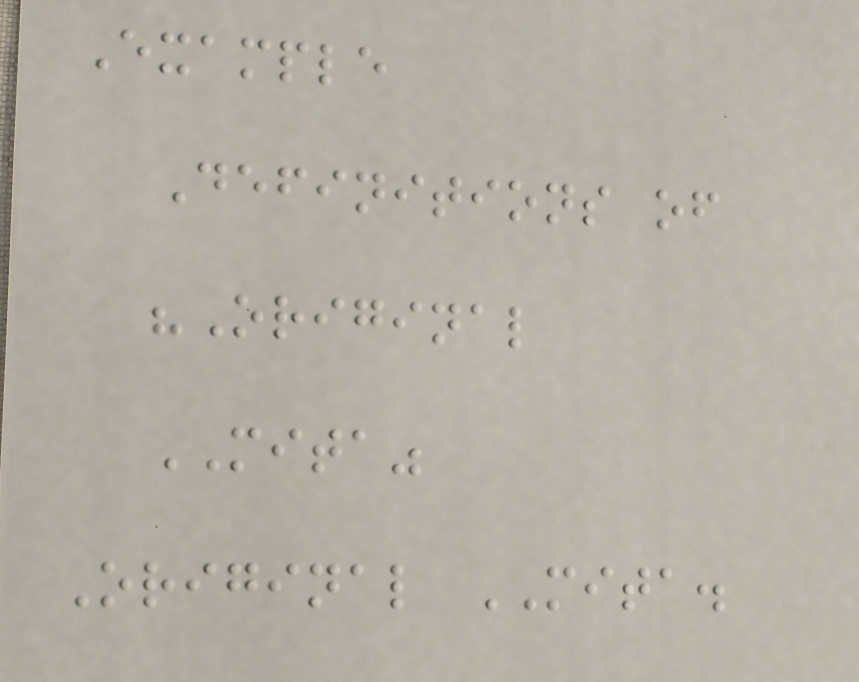Example
Definitions of
"Original
MITA"
Original MITA.
